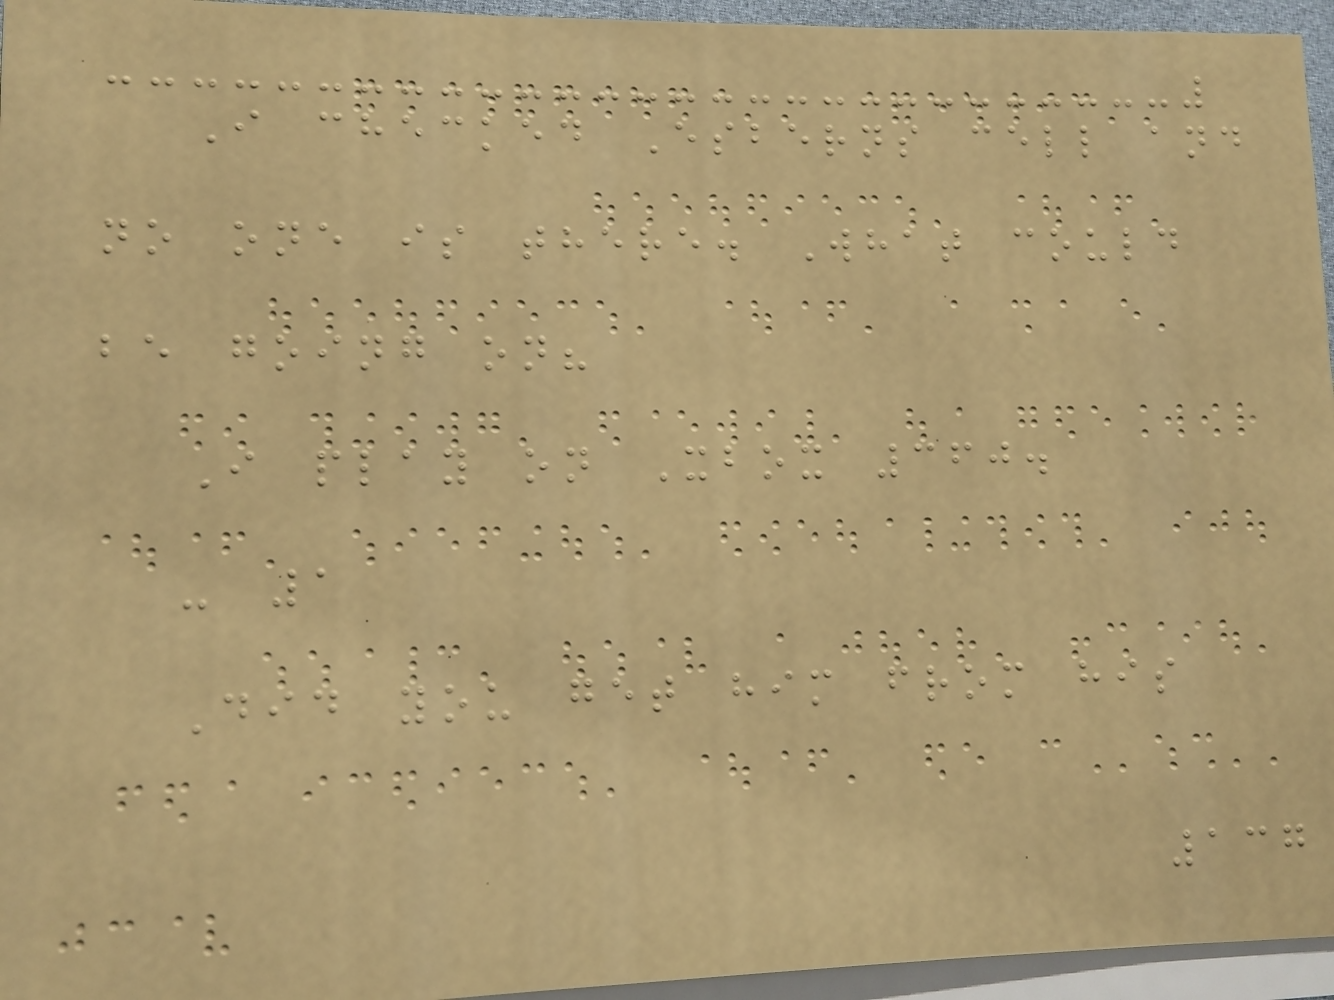I checked Esberns cell and
no one is there. What could
be going on?
I play on Xbox 360.
- 1
Did you get him from his
137
